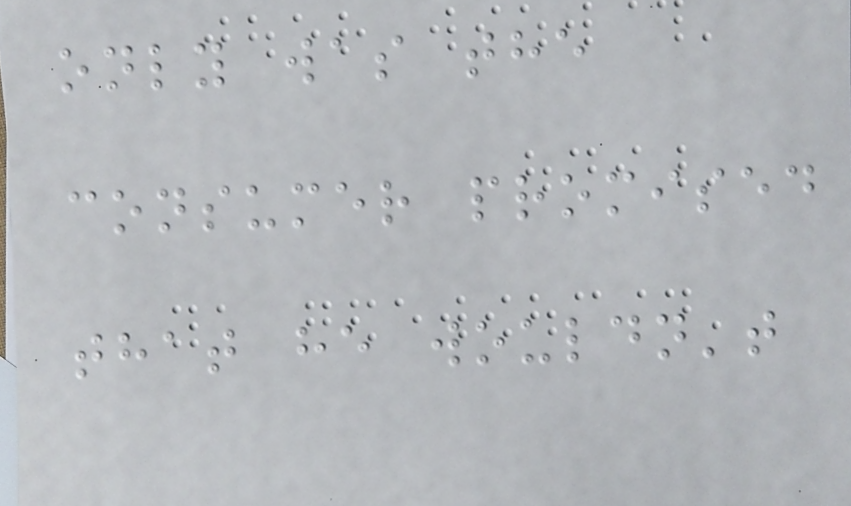only was the
consumer promised
that he wouldn't
